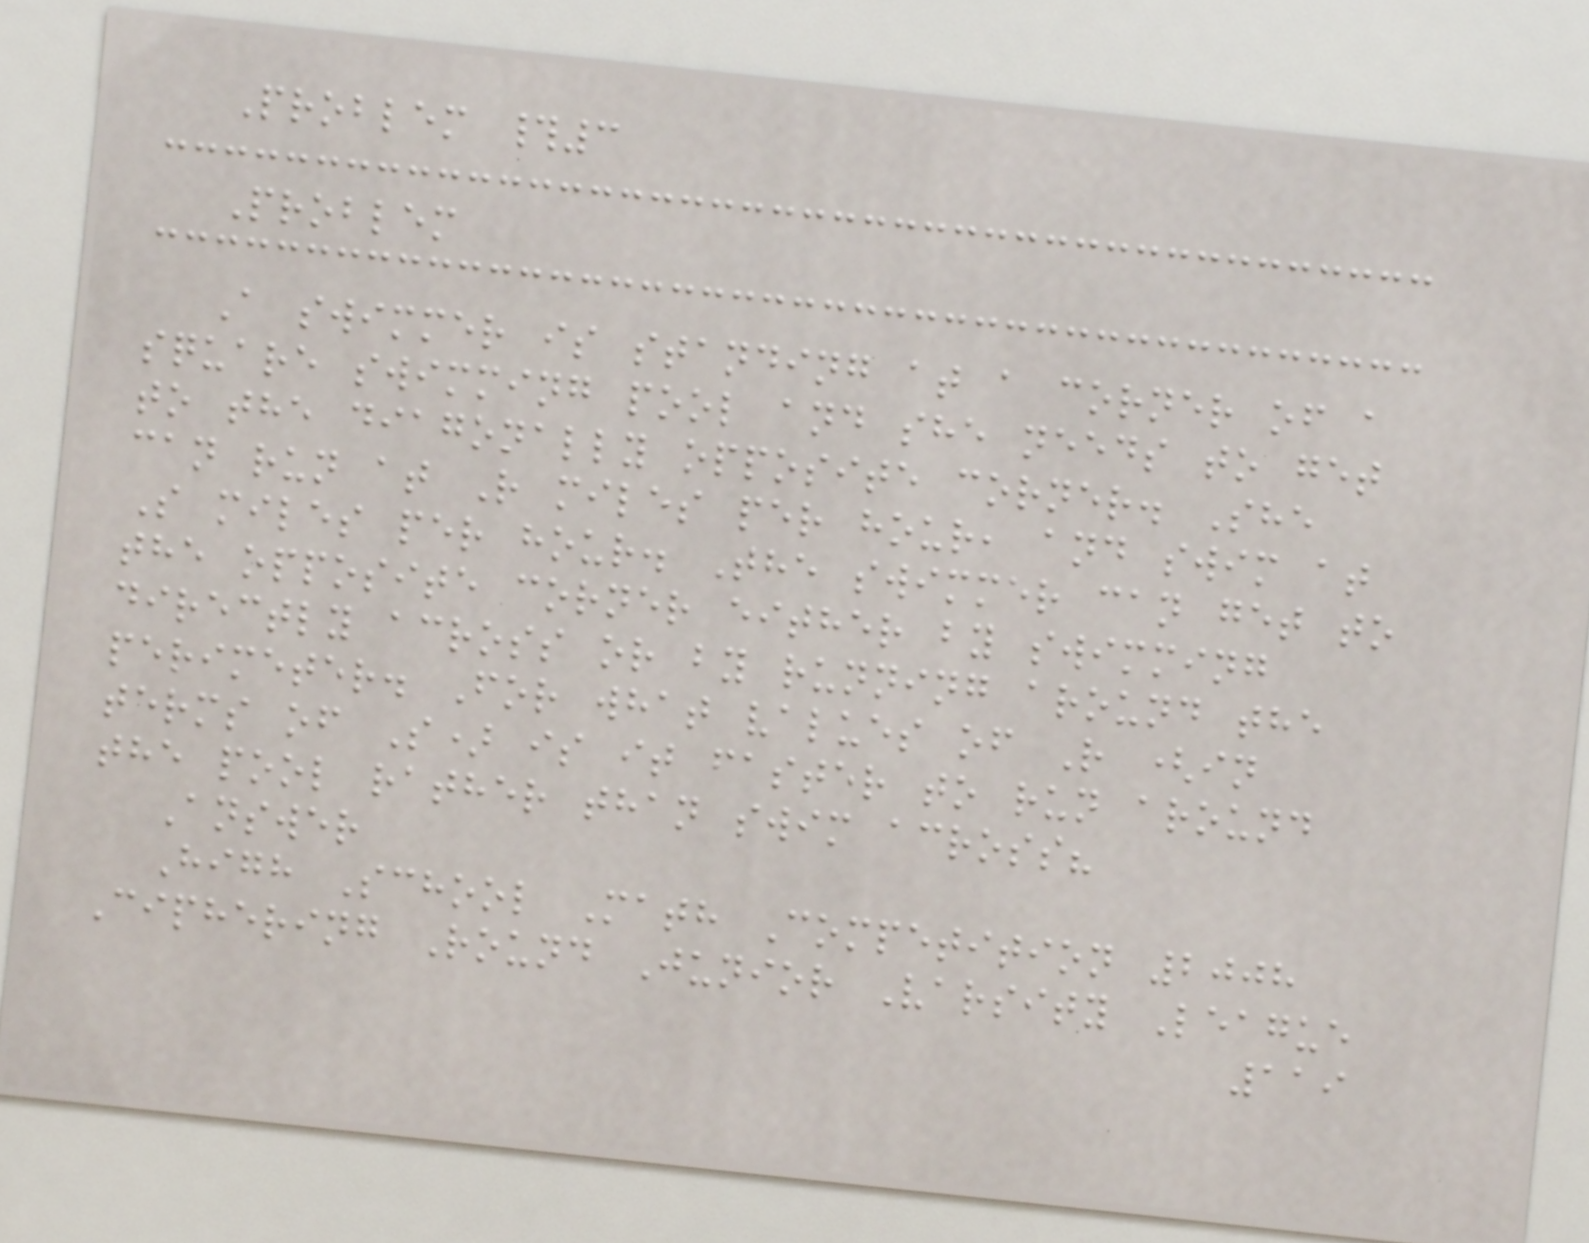Problem #3
Problem
A swimmer is standing at a corner of a
square swimming pool and she needs to get
to the diagonally opposite corner. She
can run at R miles per hour, and swim at
S miles per hour. The swimmer can get to
the opposite corner either by swimming
directly across or by running around the
perimeter. For what values of R (in
terms of S) is it faster to run around
the pool rather than swim across?
Answer
High School Math Competition 2008
Ciphering Round Junior Varsity League
119
